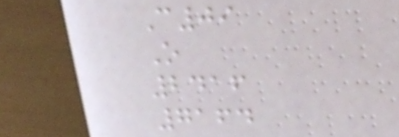C09
O
2416
7164
